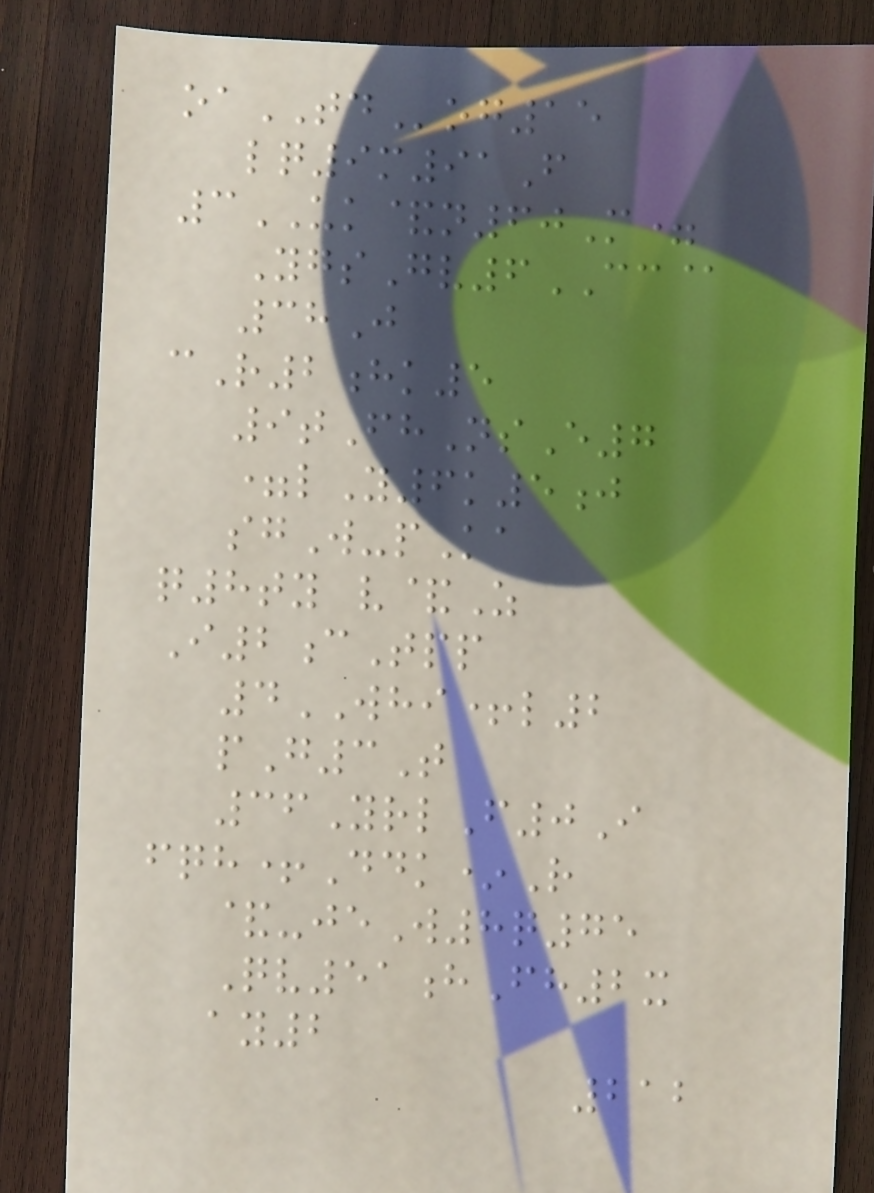oaTDog15
lq9m91F
3UK&n60M=
YgsGv6CC@
38J
cR2hk5
9tFhNsE7
=lY6k5j
sgW-pKa
q8ty v&Z
I2cTpp
4WHI+l2
pG3T
36YrlF0I
fqh+Ddk*R
&-jeW8q75
Qv51hFh2x
ay2
212
